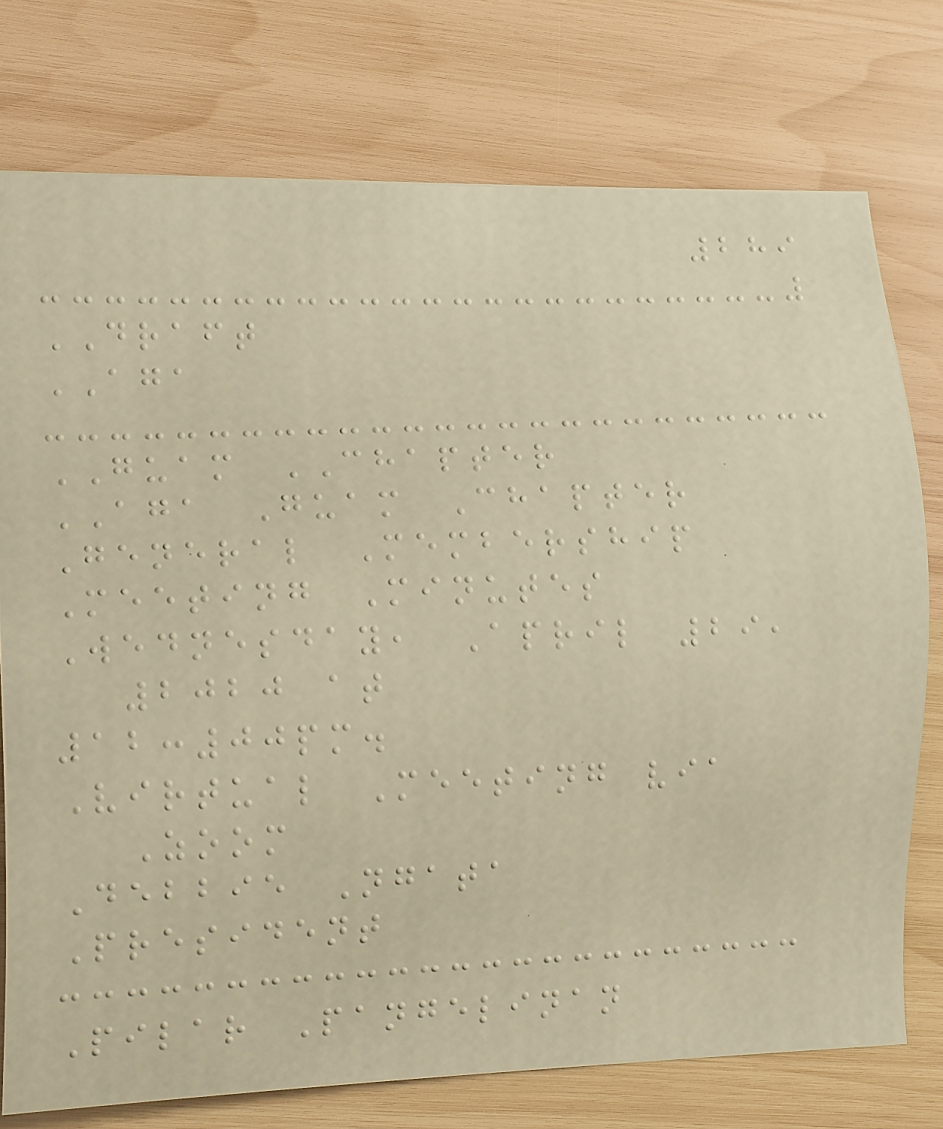289
DRAFT
AGA
GUAM CHAPTER
AGA Guam Chapter
General Membership
Meeting Minutes
Wednesday, April 29,
2020 at
12:00pm.
Virtual Meeting via
Zoom
Debbie Ngata
President
Pilar Pangelinan
